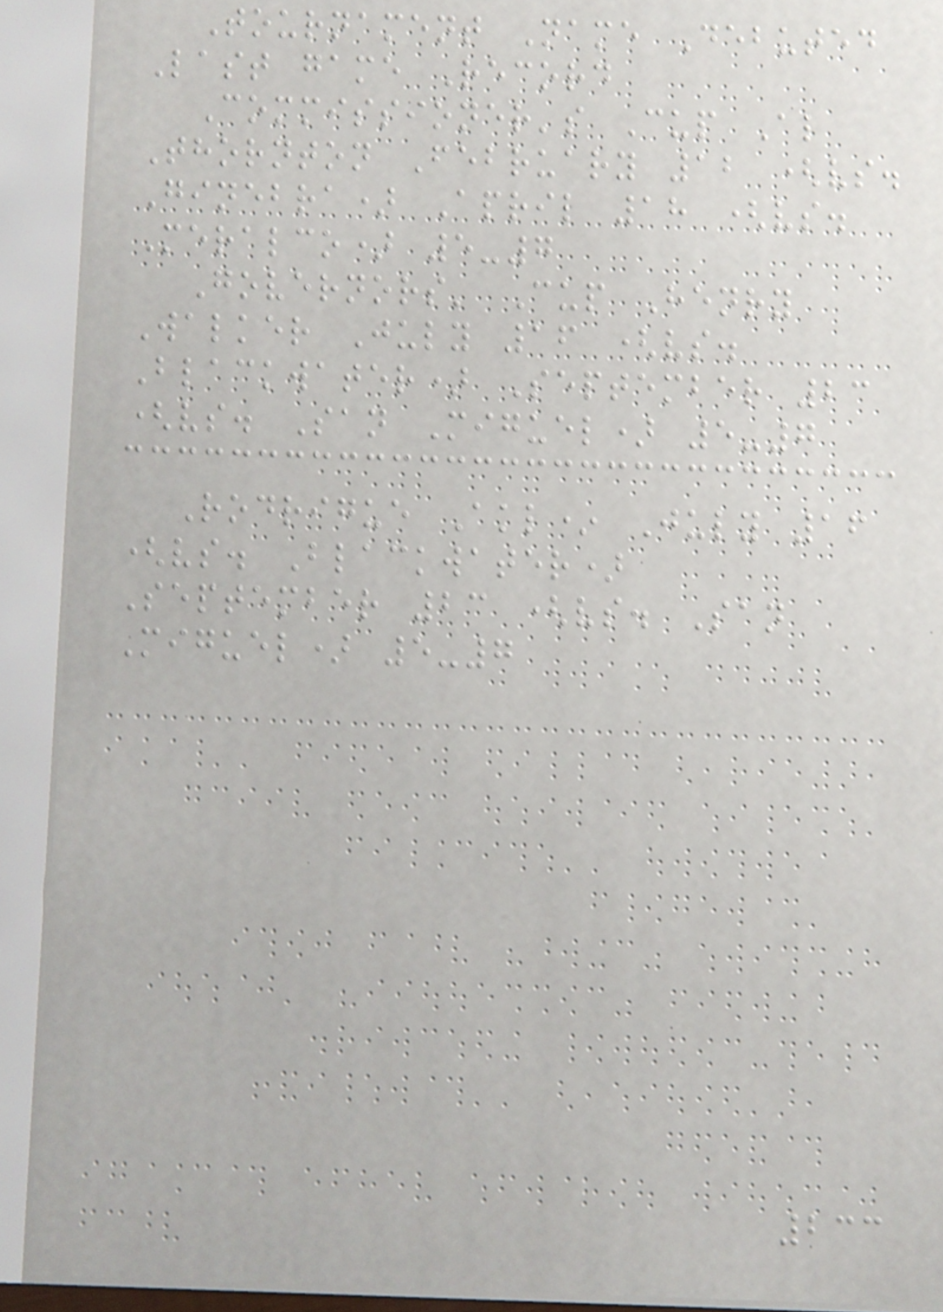Tournament Name Debuted
Last game Record
Commissioner's Cup Al
Thornton February 12 (vs.
Ginebra) April 18 (vs.
Meralco) 5-7
Governors' Cup Henry
Walker July 16 (vs.
Blackwater) September 23
(vs. San Miguel) 5-7
Rodrigue Akl* July 16
(vs. Blackwater)
September 23 (vs. San
Miguel) 5-7
233
